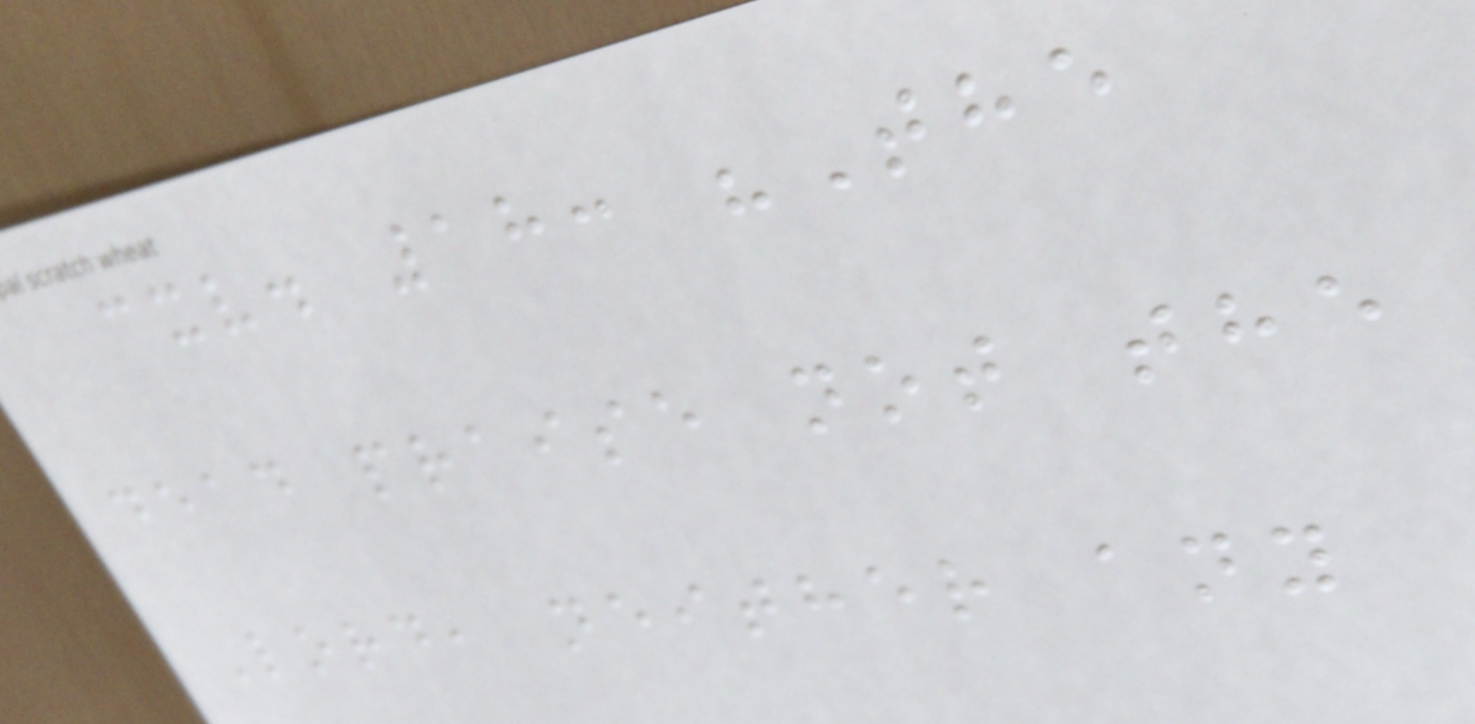cxv. 18: "The
dead praise not the
Lord, neither any
